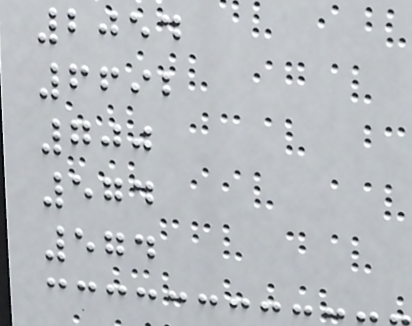2054
6692
700
574
574
